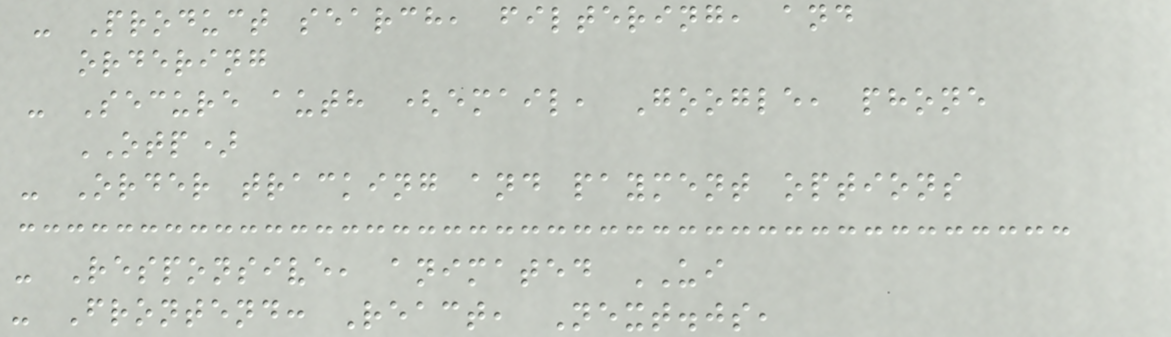- Product search, filtering, and
ordering
- Secure auth (email, Google, phone
OTP)
- Order tracking and payment options
- Responsive, animated UI
- Frontend: React, Next.js,
